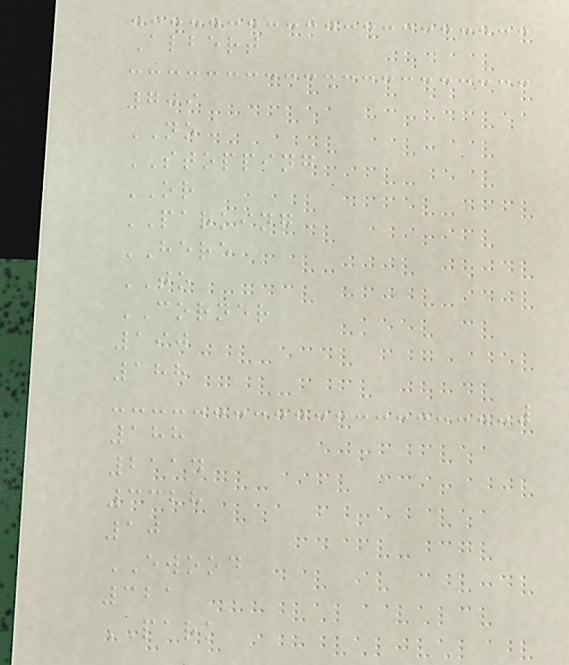Albert
709
NO
STOPPING
OR
PARKING
HERE
TO
CORNER
190
188
188
2114
3328
10
EWOOD
321
PARK
